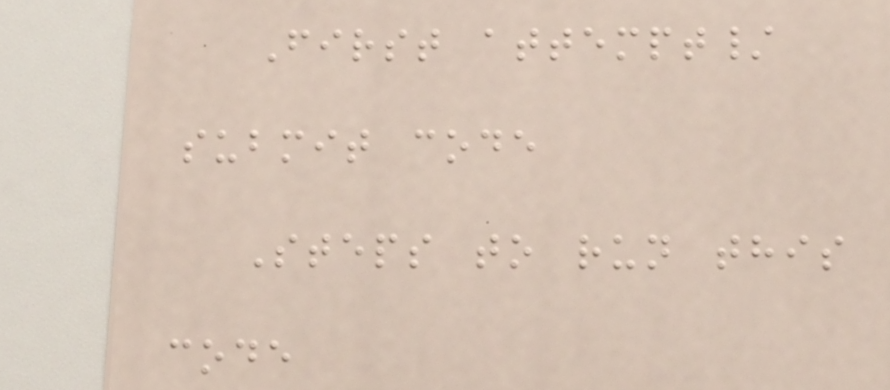First attempt/
submit code
Steps to run this
code
